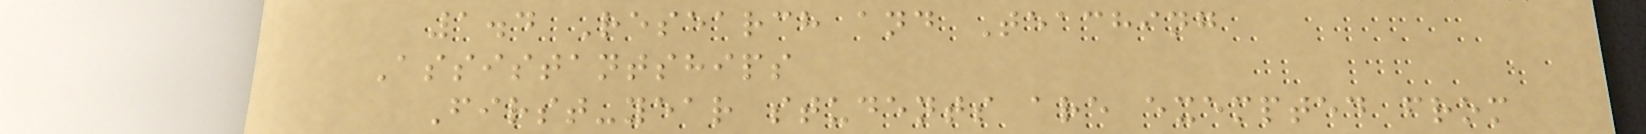1.4 Research and Teaching
Assistantships
First-year students are exempted from
